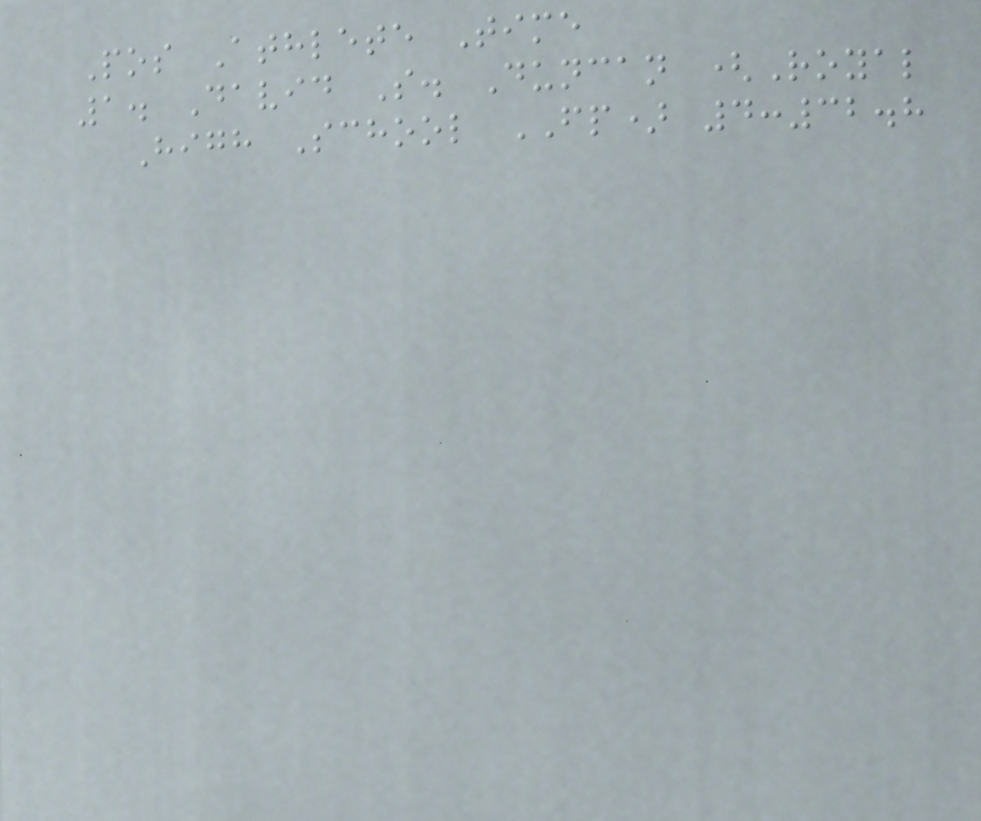Pos Athlete Time
1. David S. Duncan (Royal
High School FP) 4:32.8
